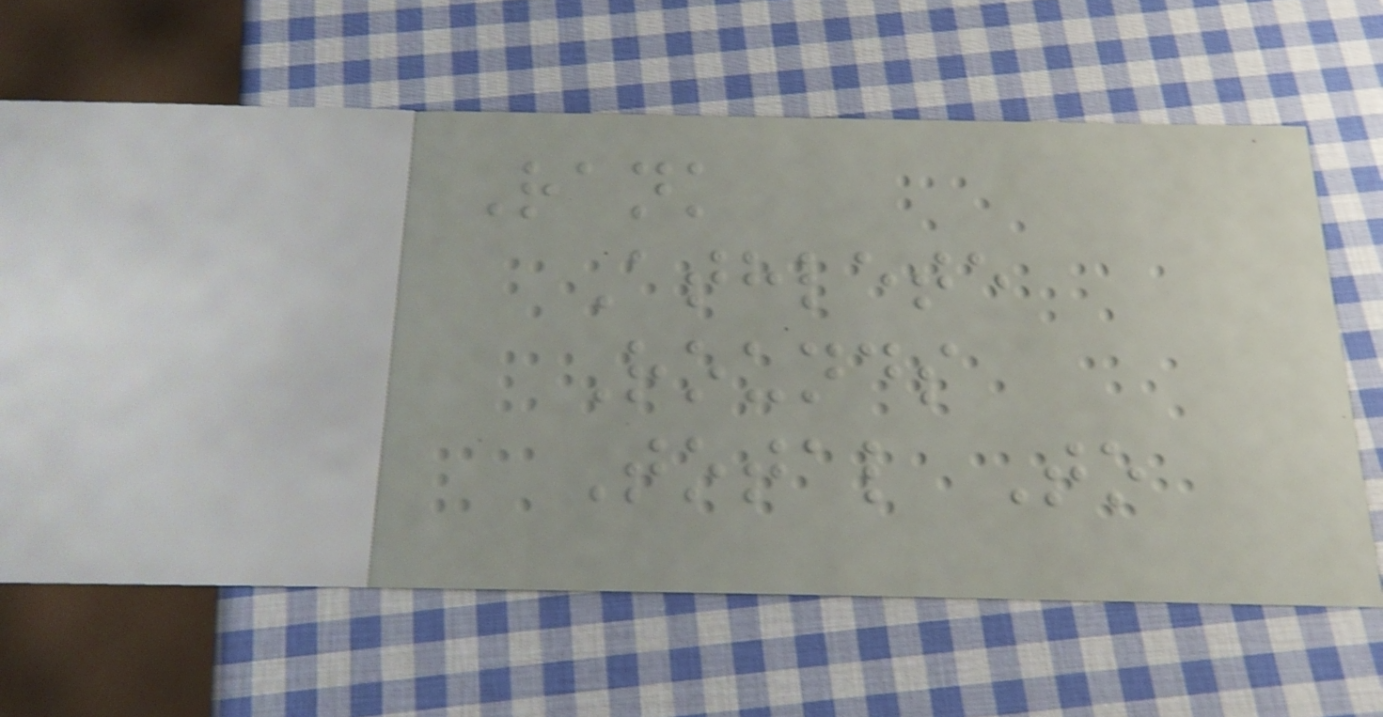Rank
Athlete
Rounds
Total To
